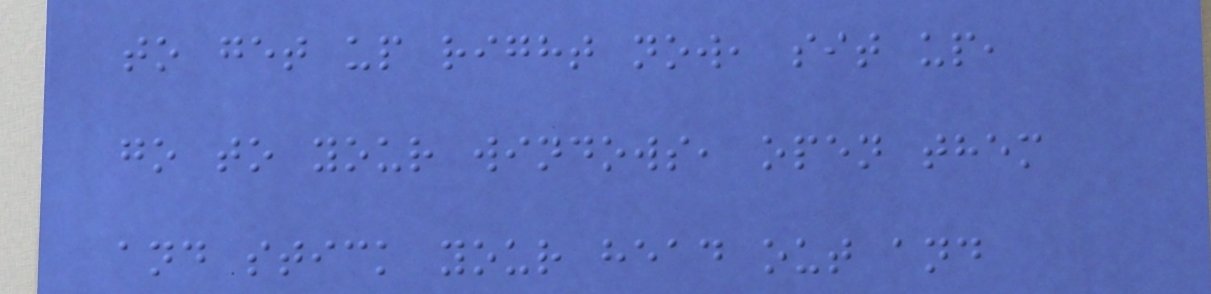to get up right now, sit up,
go to your windows, open them
and stick your head out and
